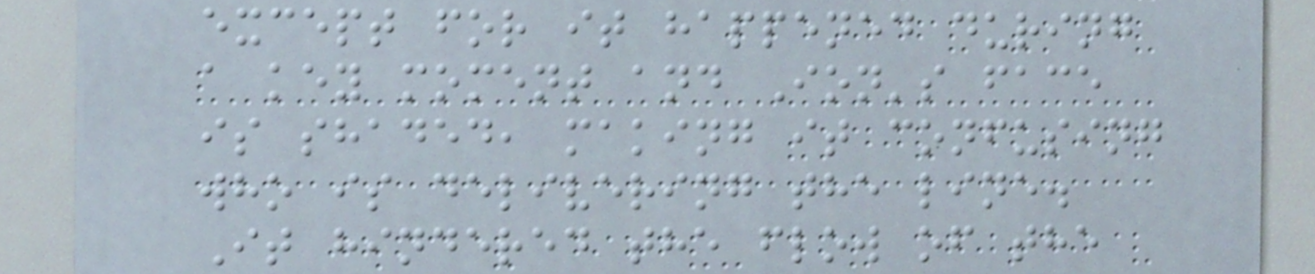except for it happened during
a key moment and Ion's face
is shaded, making it confusing
who is delivering the line.
It hindered the flow of the
